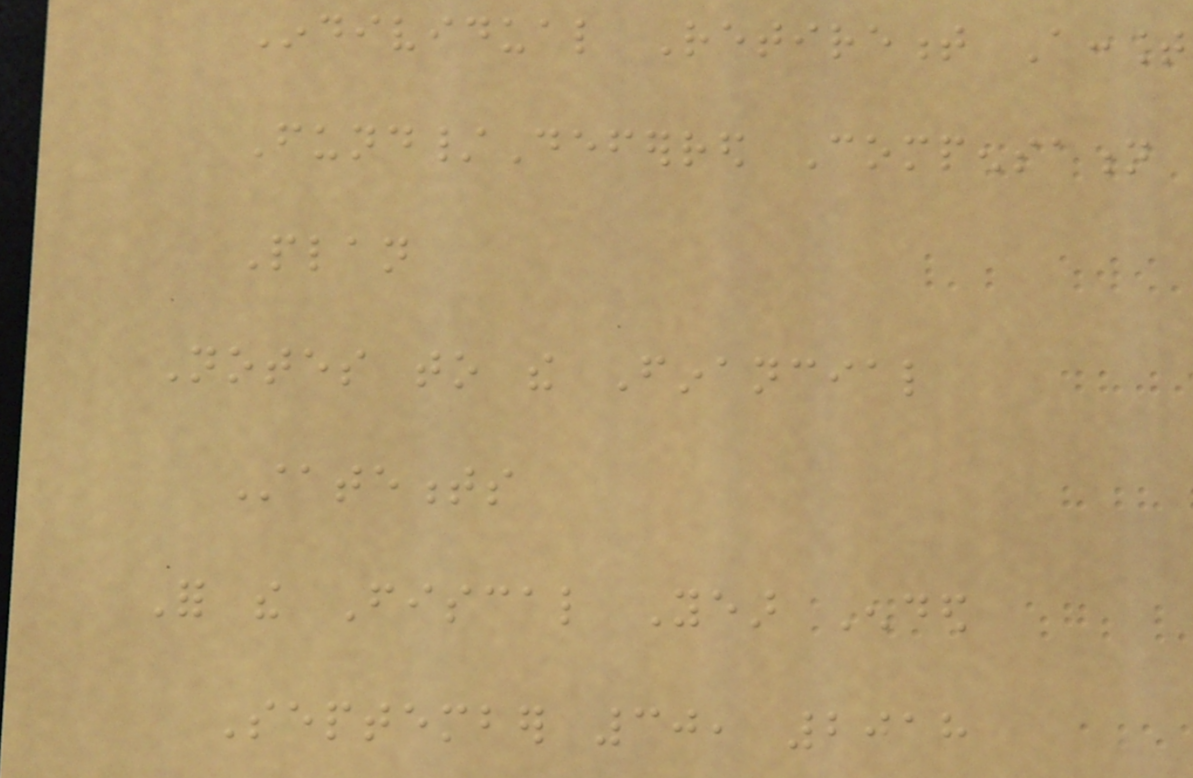Individual Retirement Account
Fund/Deferred Compensation
Plan
Notes to the Financial
Statements
For the Fiscal Year Ended
September 30, 2018
